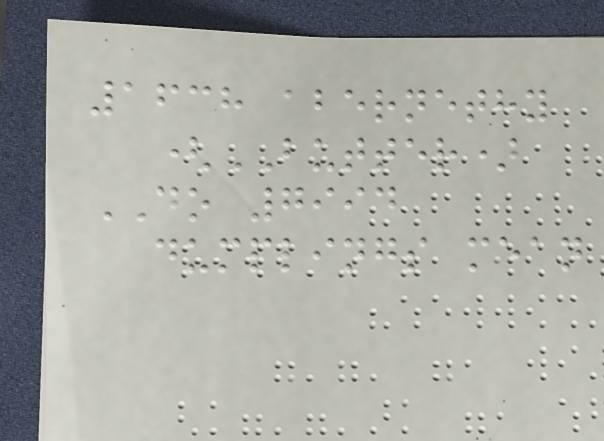1638 abernethy
(BUTTER)
DO 7994
dumplings mean
